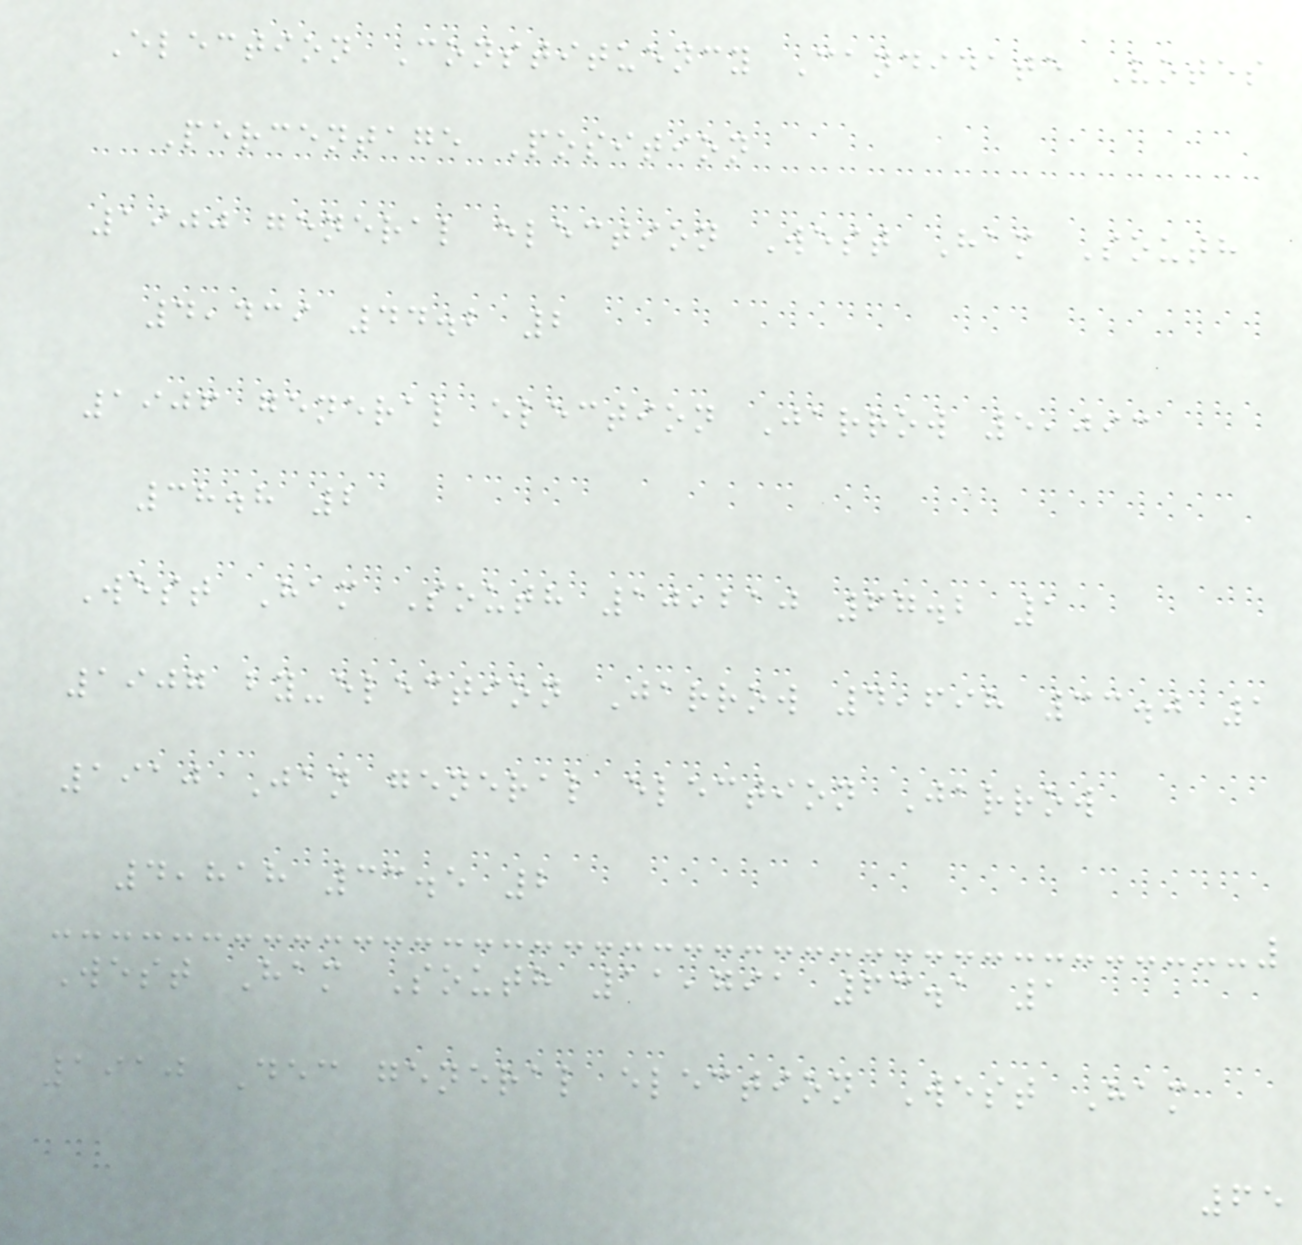Election Constituency Candidate Votes
Percentage Position
1900 general election West Ham South
4,439 44.2 2
1906 general election Jarrow 5,093
38.8 2
West Ham South 10,210 67.2 1
1907 by-election Jarrow 4,698 33.0 1
1910 Jan general election Jarrow
4,818 33.5 2
West Ham South 11,791 63.1 1
1910 Dec general election West Ham
65
